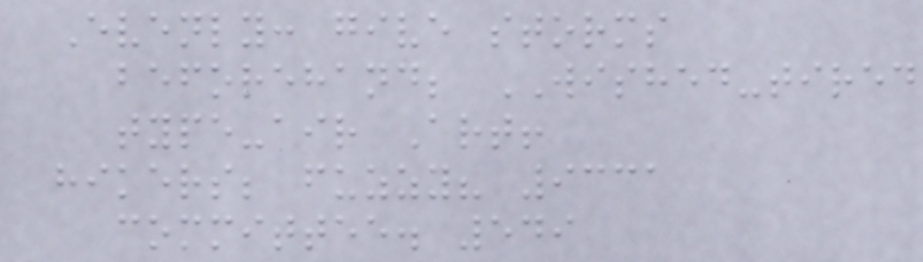Evenly: give storms
beforehand; WISHED-tired
type-air Art!
hikers; fuzzy? 9331
committee. 549
